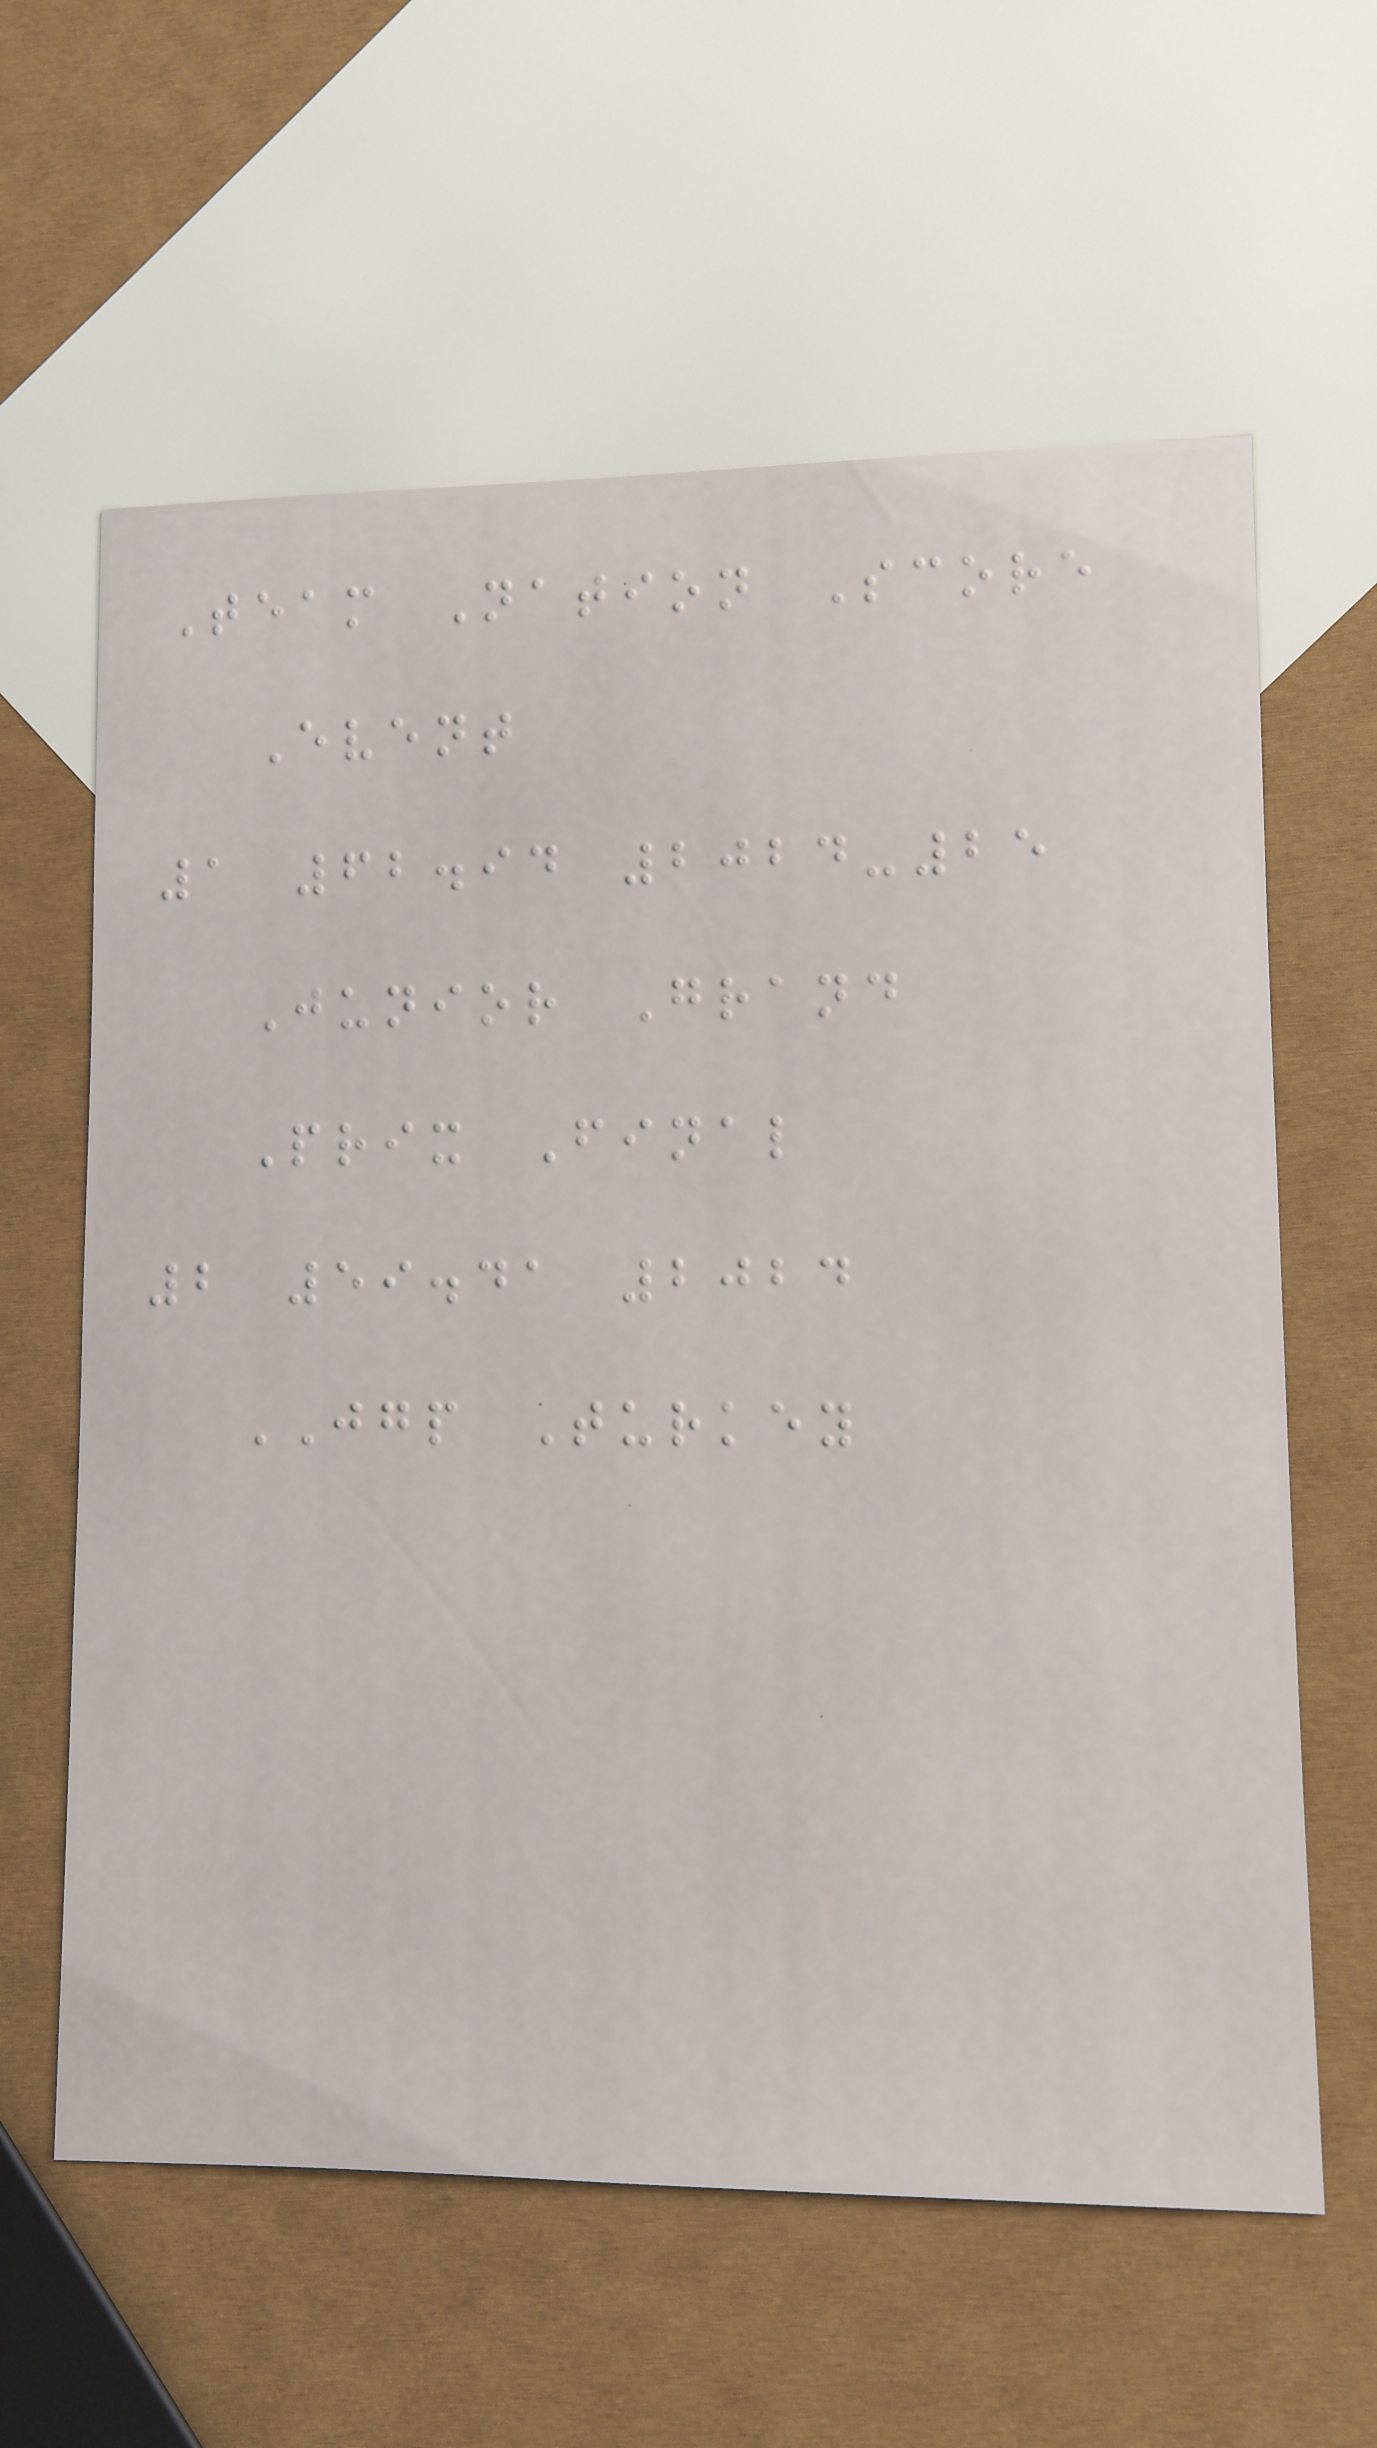Team Nation Score
Event
1 62.94 2024-25
Junior Grand
Prix Final
2 59.41 2024
JGP Turkey
